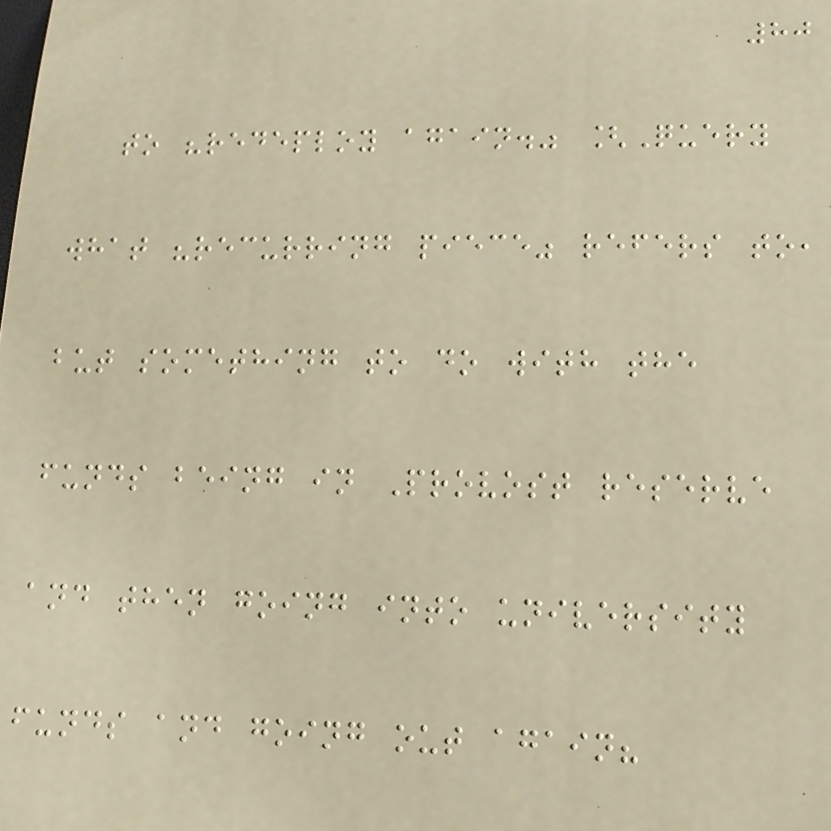80
to "redeploy again." [Query
what "recurring piece" refers to,
but something to do with the
funds being in Provost reserve
and then going into university
funds and going out again?
